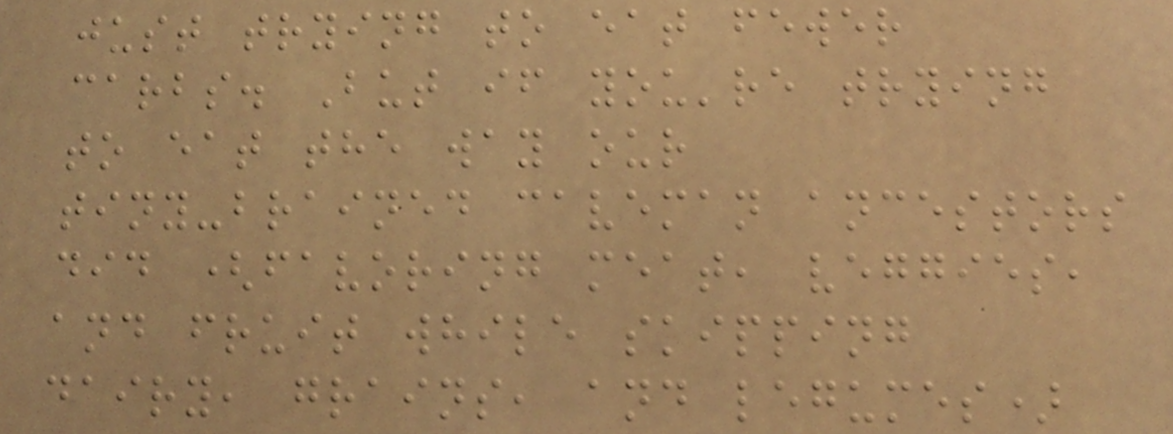just trying to eat fewer
carbs. But if you're trying
to eat the way our
tiny-brained caveman ancestors
did (favoring meat, veggies,
and fruit while skipping
dairy, grains, and legumes)
